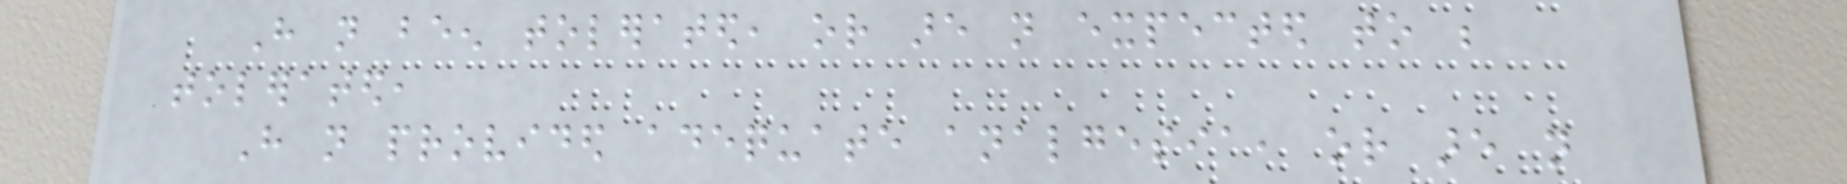Have not been tolerated, or are not expected to be
tolerated,
Have not provided adequate analgesia, or are not
